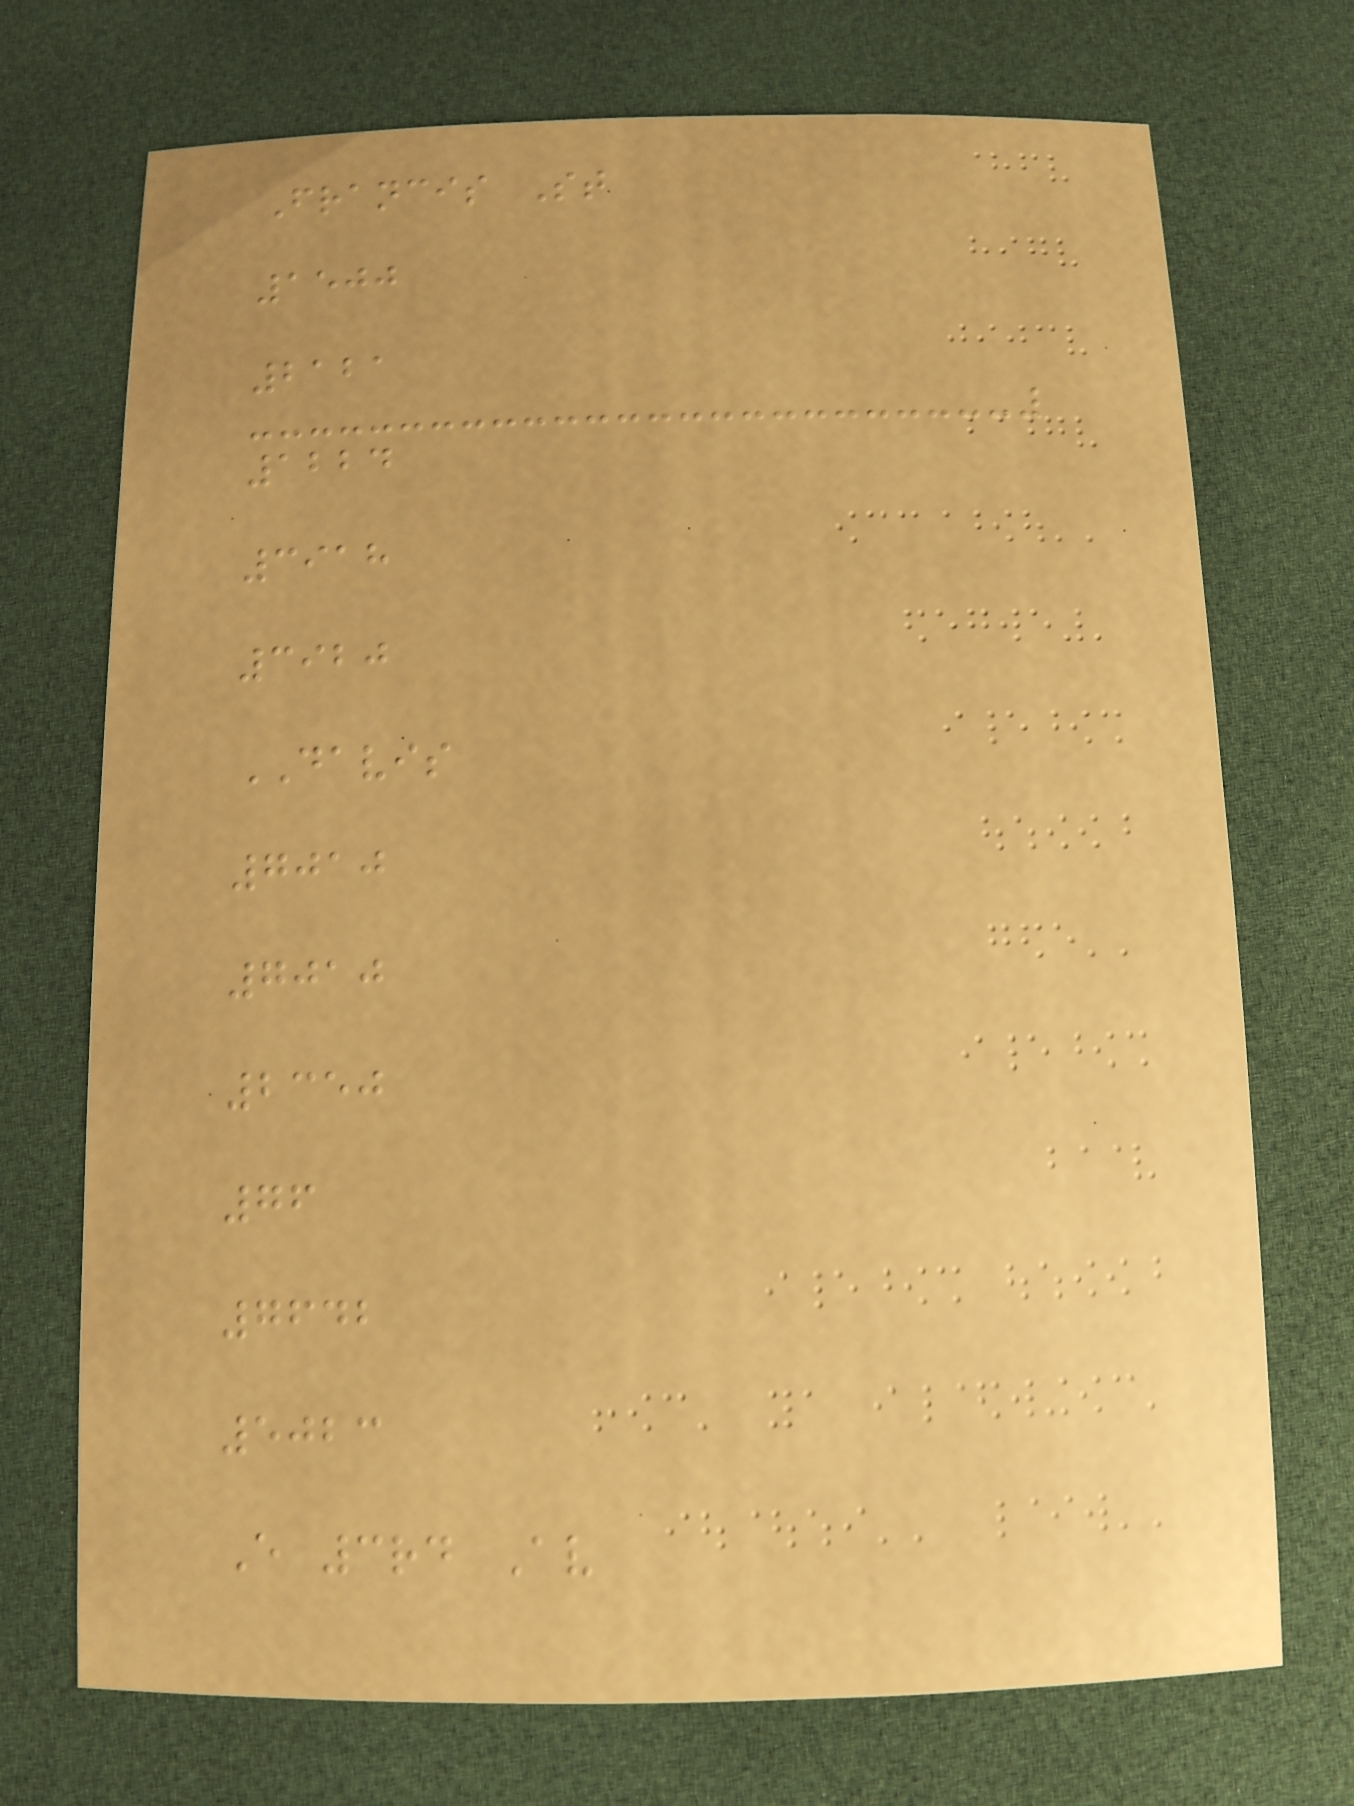Francis St
1500
2121
1224
3918
3920
DAVIS
7010
7010
2350
76
7642
5023
E 3rd Av
